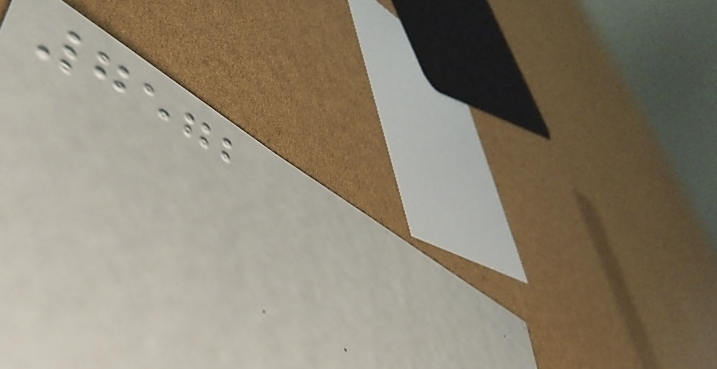7572
